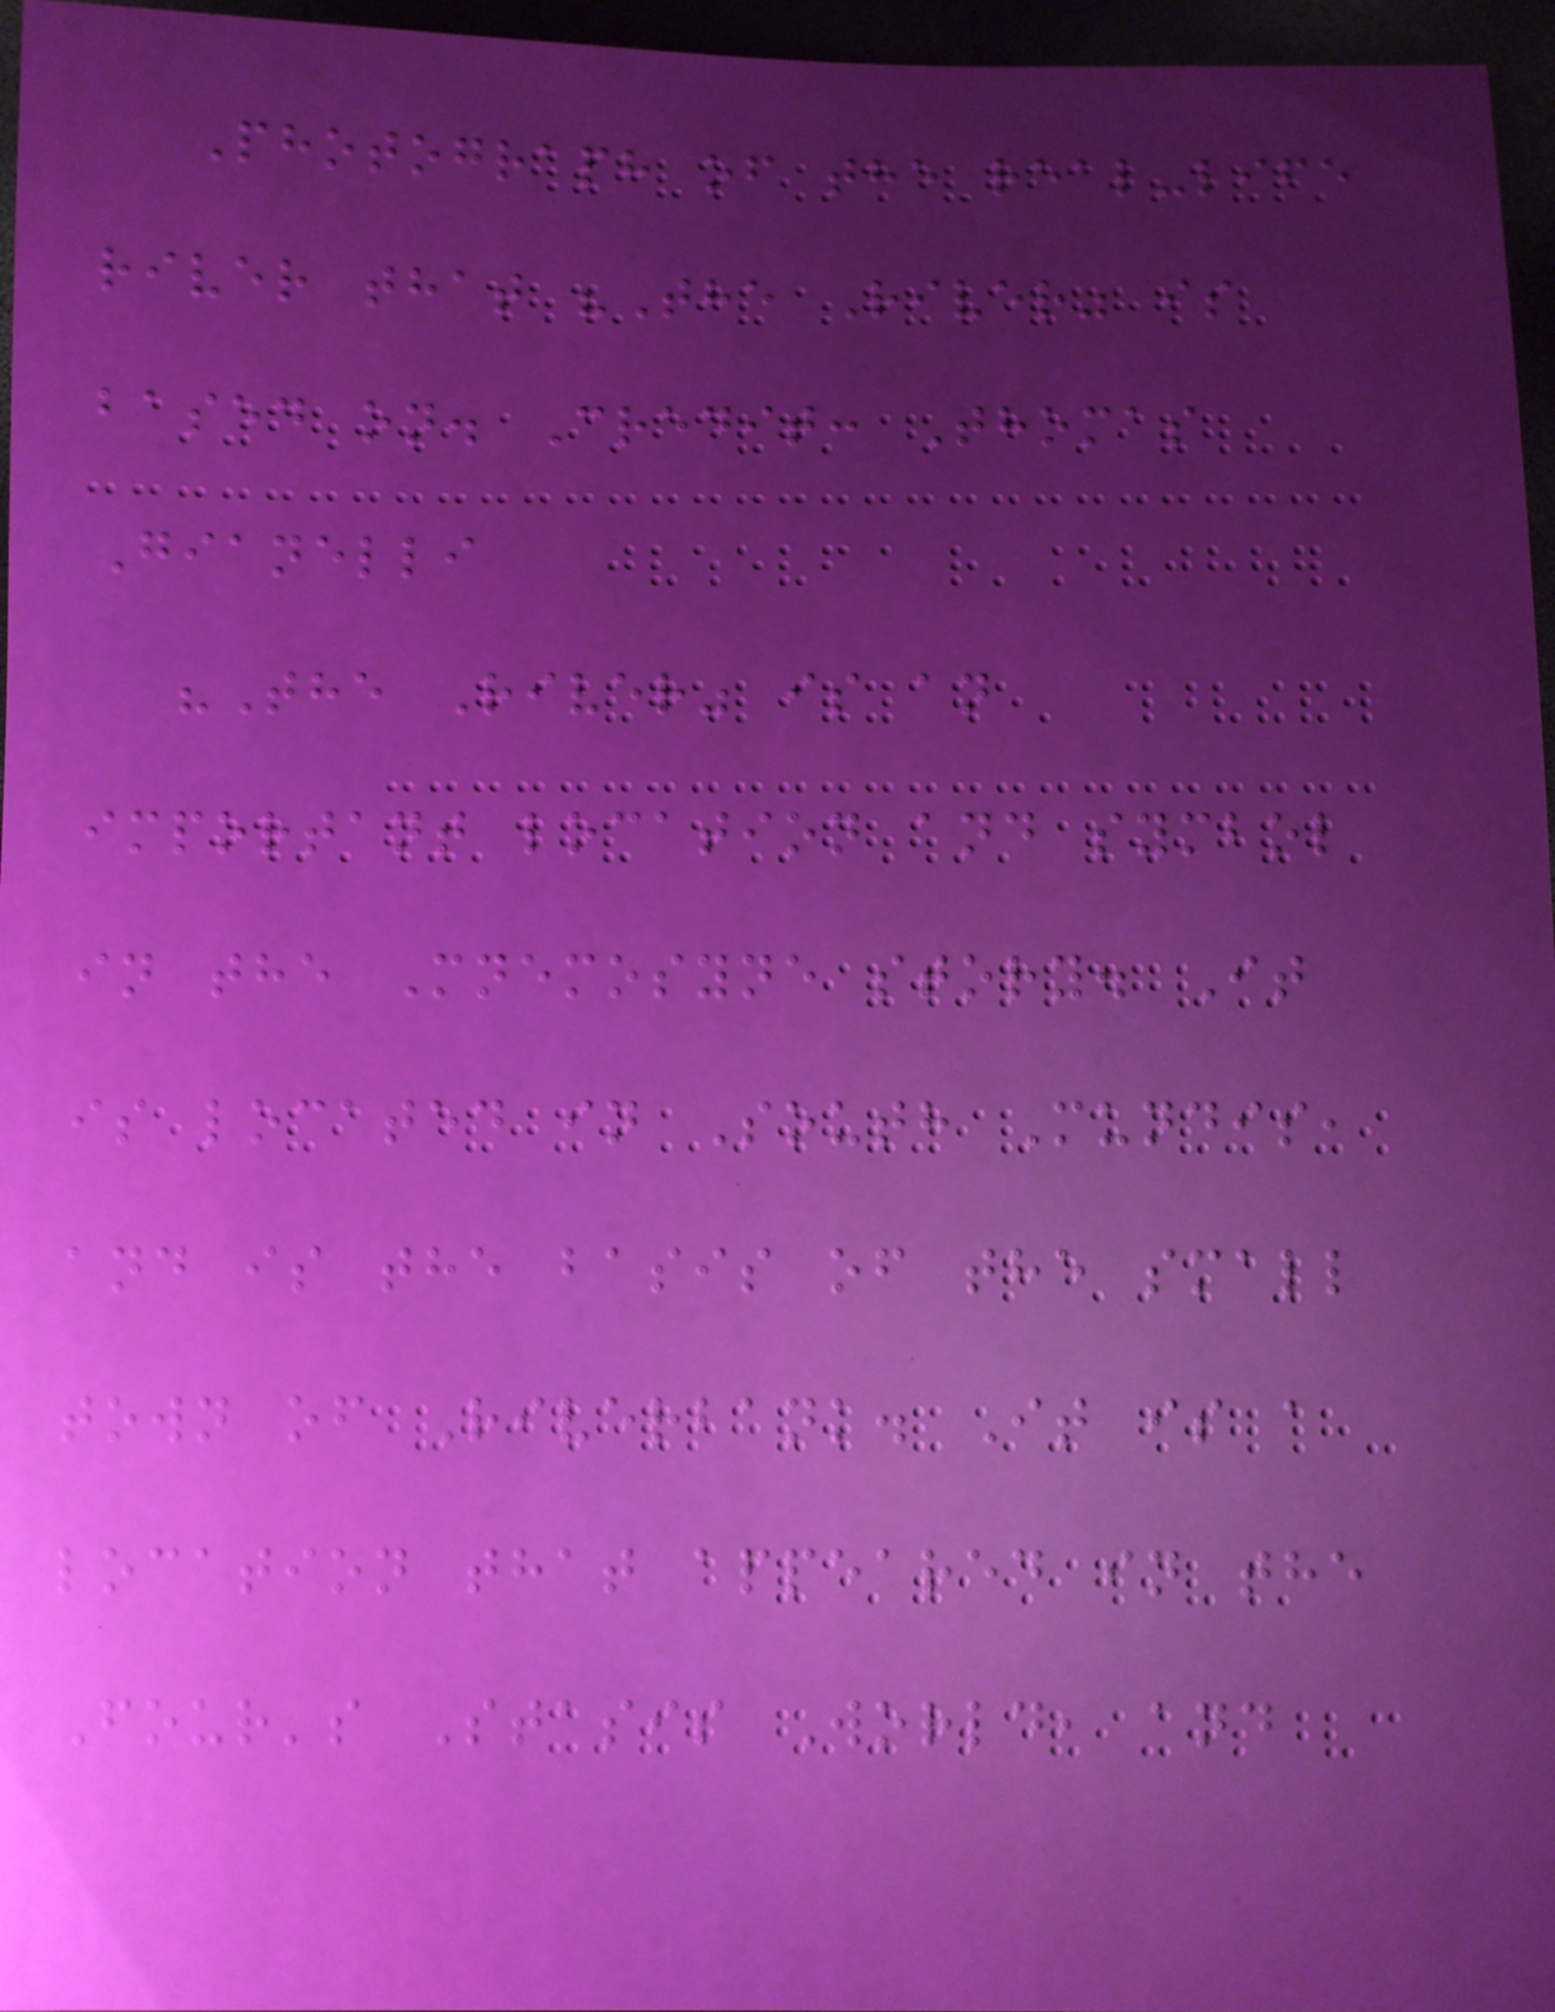Photograph of the real-life
river that "The River" is
based on. Credit: Thomas
Gianelli
"The River" is an
important location and symbol
in the Mnemosyne story. It
is located in South Mundis,
and is the basis of the small
town of Riverbank. It is a
location that appeared in the
Four's Stasis World, and
